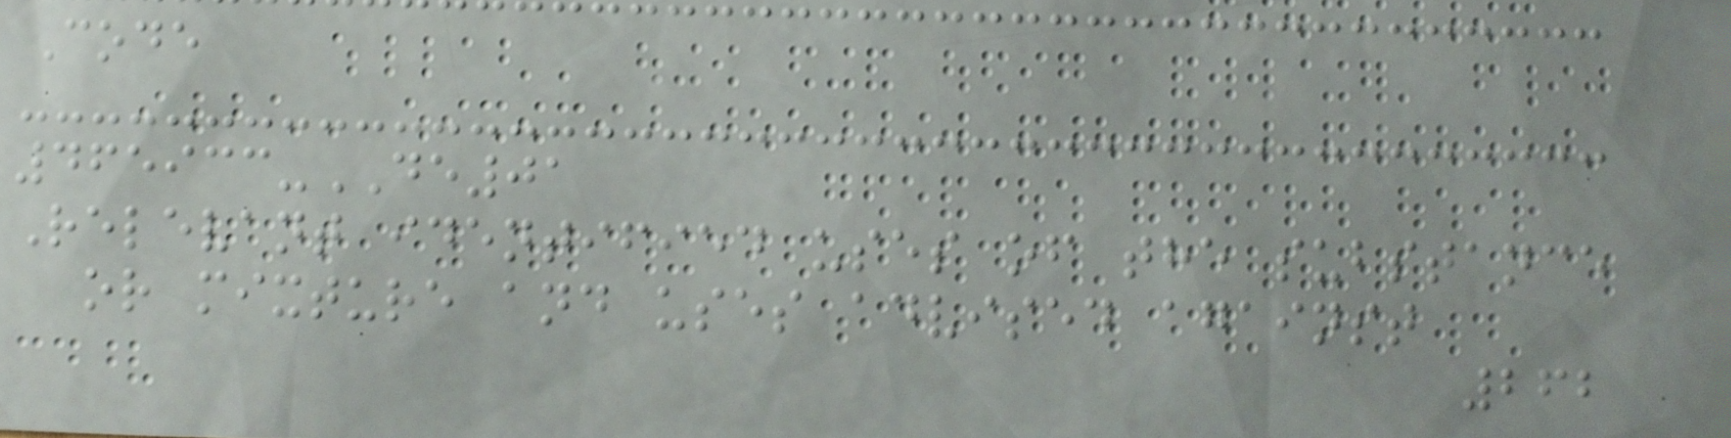Code
465933-DE01
Relevant identified uses of the substance
or mixture and uses advised against
262
